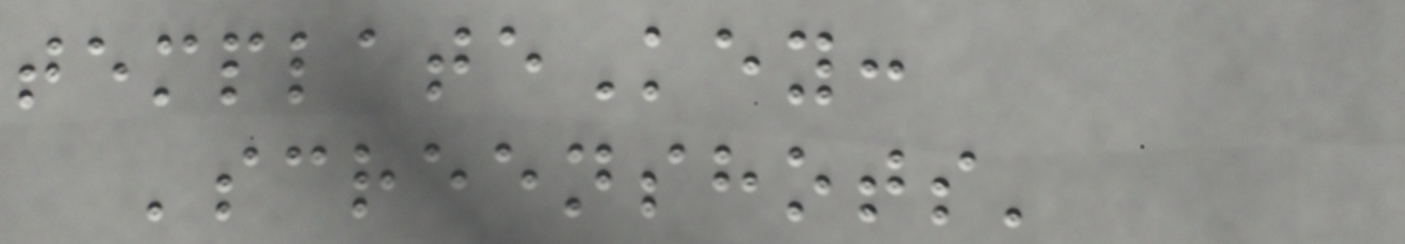templateKey:
'screenshots'
